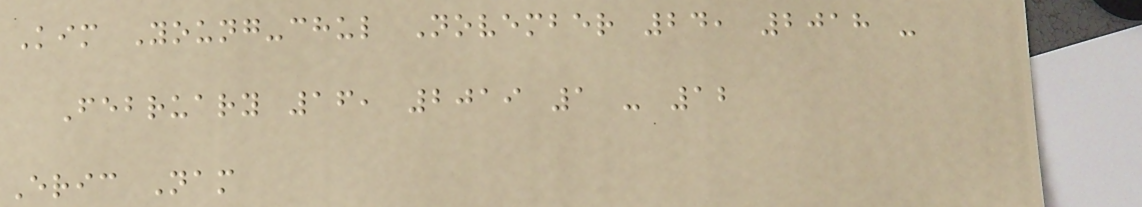Kim Young-chul November 24, 2018 -
February 16, 2019 1 - 12
Eric Nam
